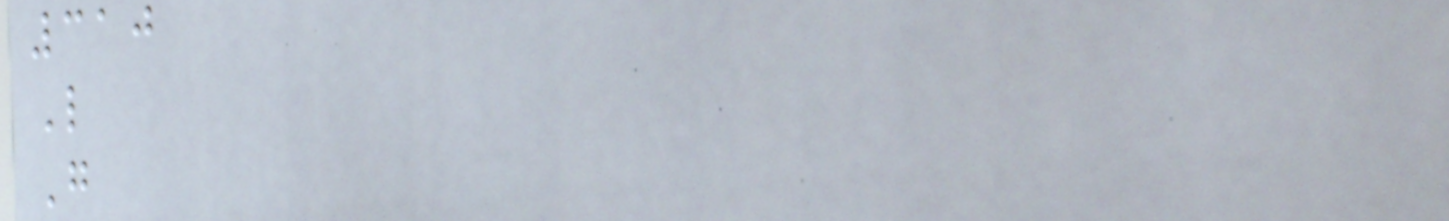310
L
G
